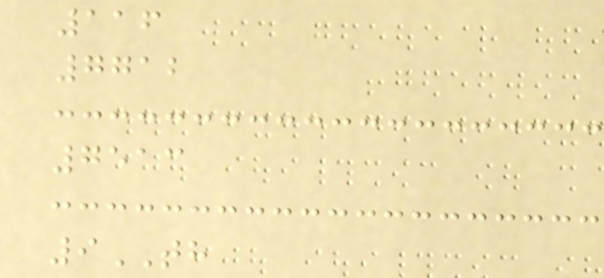116
7712
7513
9TH
